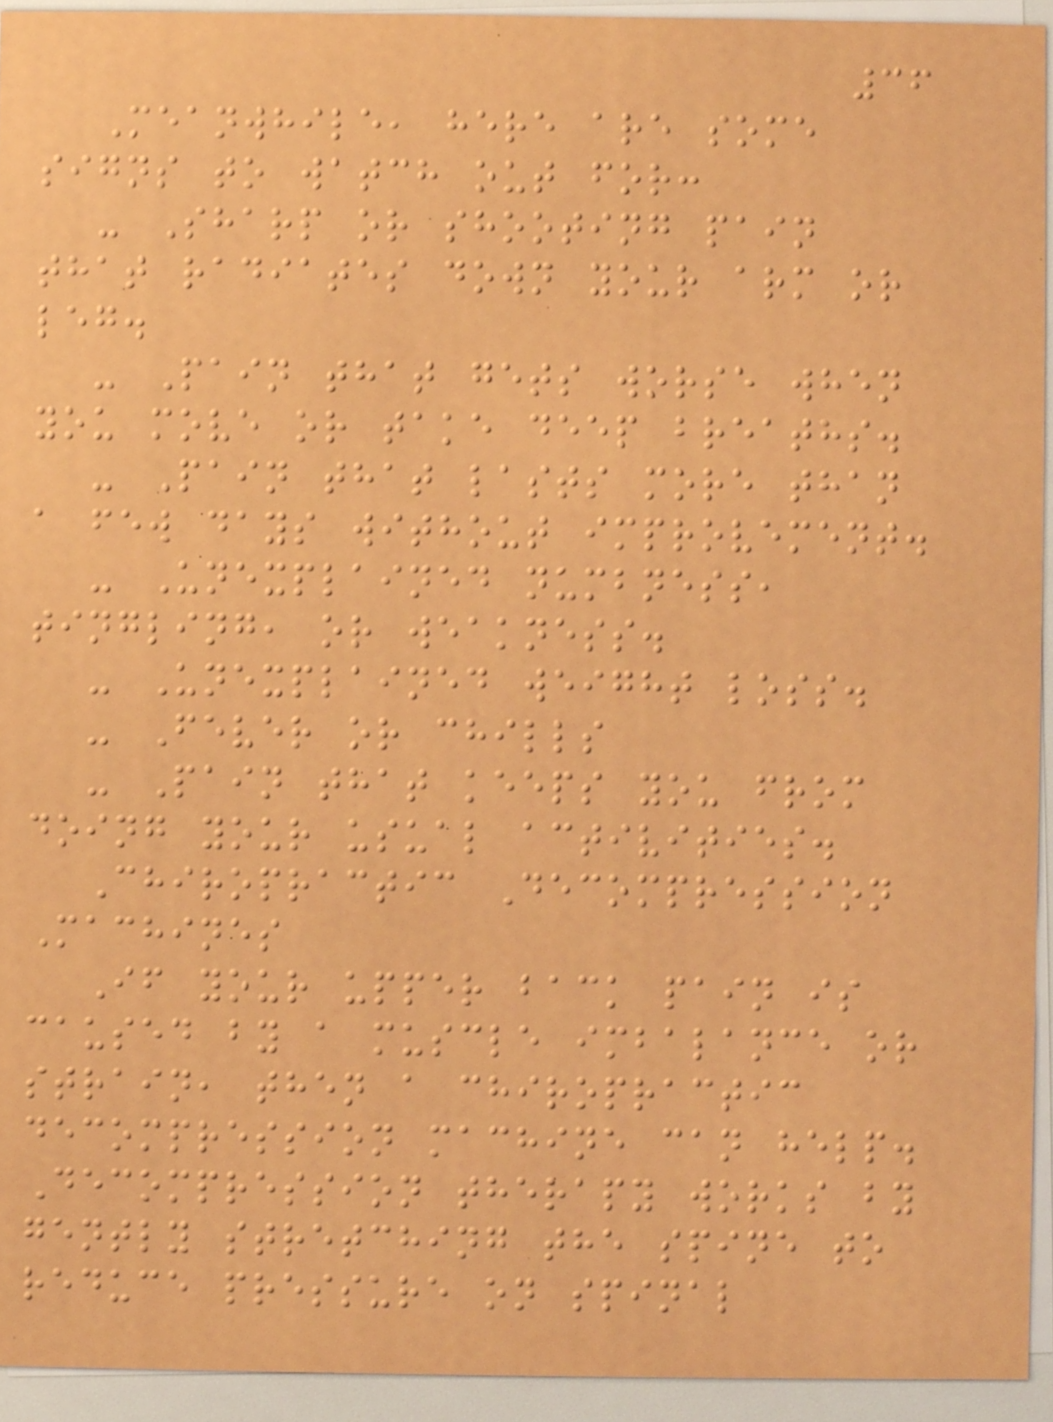36
Meanwhile, here are some
signs to watch out for:
- Sharp or shooting pain
that radiates down your arm or
leg.
- Pain that gets worse when
you move or take deep breaths.
- Pain that lasts more than
a few days without improvement.
- Unexplained numbness,
tingling, or weakness.
- Unexplained weight loss.
- Fever or chills
- Pain that keeps you from
doing your usual activities.
Chiropractic Decompression
Machines
If your upper back pain is
caused by a muscle imbalance or
strain, then a chiropractic
decompression machine can help.
Decompression therapy works by
gently stretching the spine to
reduce pressure on spinal
